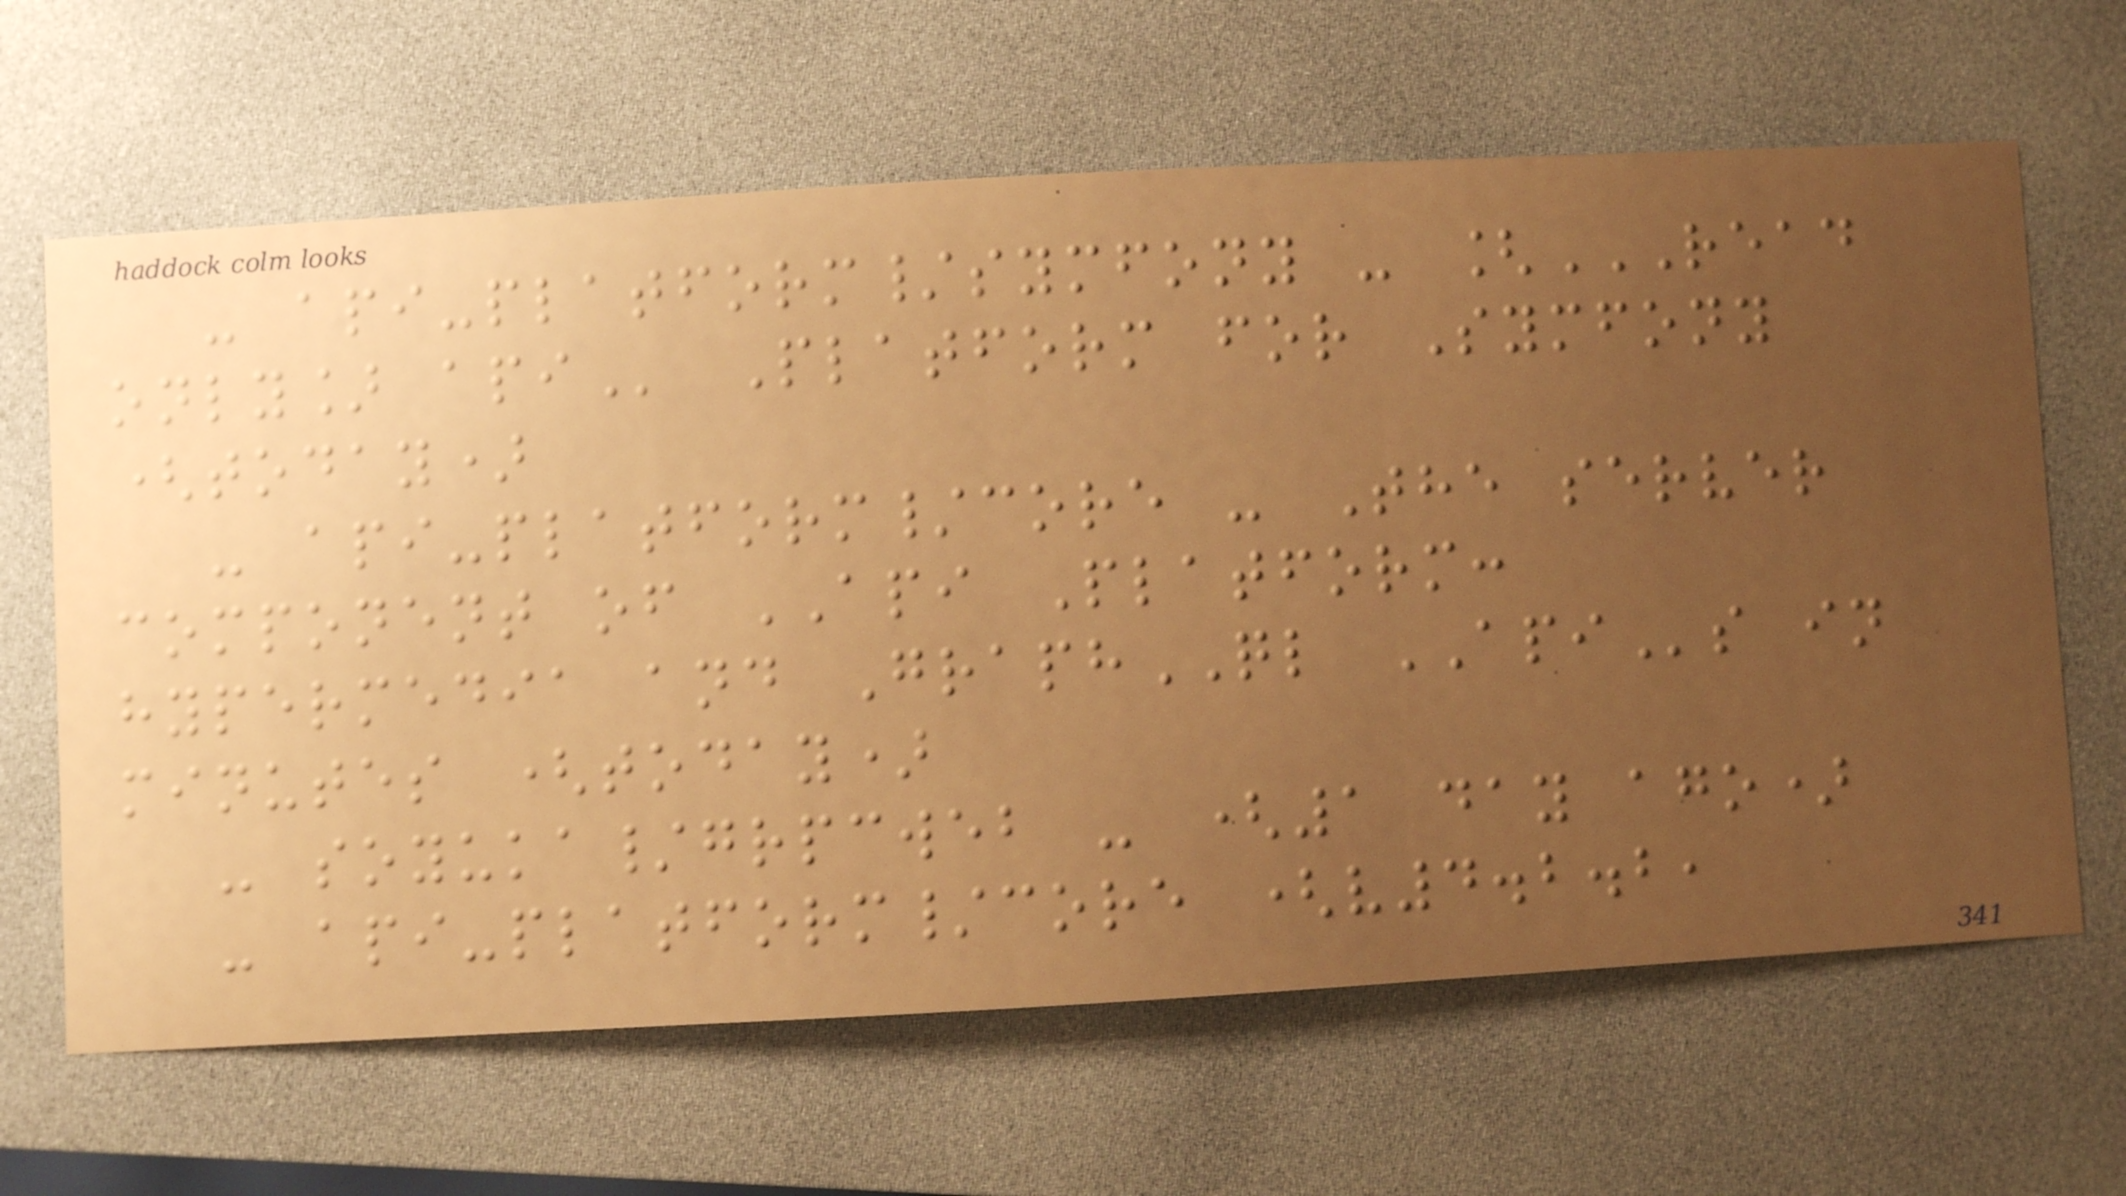- api-platform/symfony - [READ
ONLY] API Platform for Symfony
(today)
- api-platform/core - The server
component of API Platform:
hypermedia and GraphQL APIs in
minutes (today)
- soyuka/grpcweb - (1 day ago)
- api-platform/core (v4.2.2,
